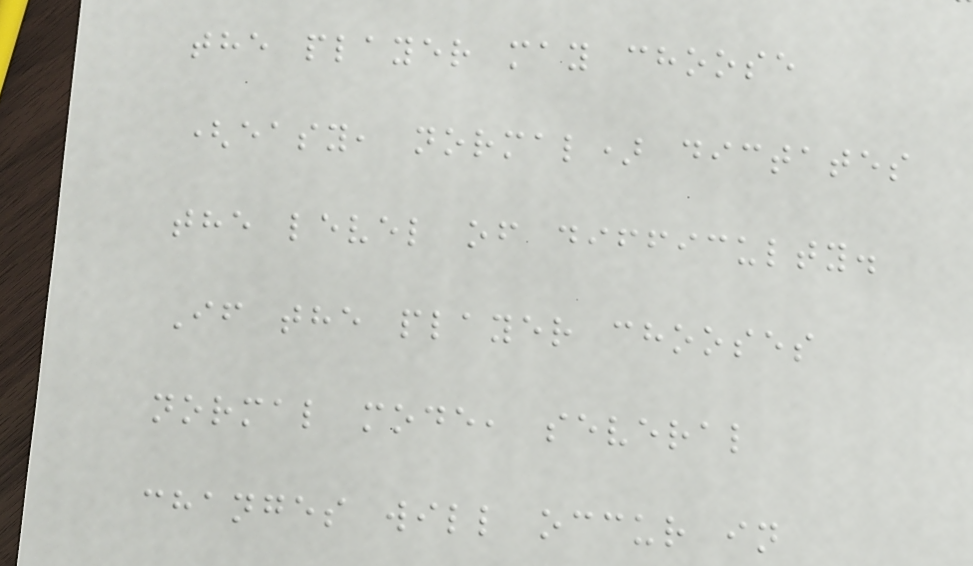the player may choose
(easy, normal) dictates
the level of difficulty.
If the player chooses
normal mode, several
changes will occur in
